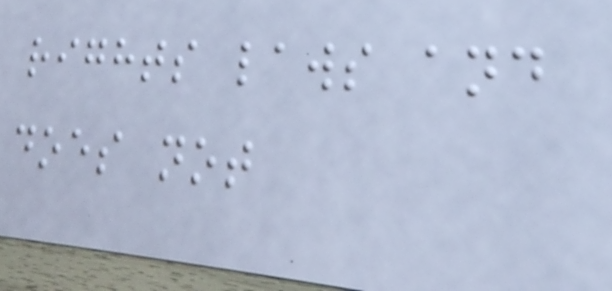rights laws and
does not
